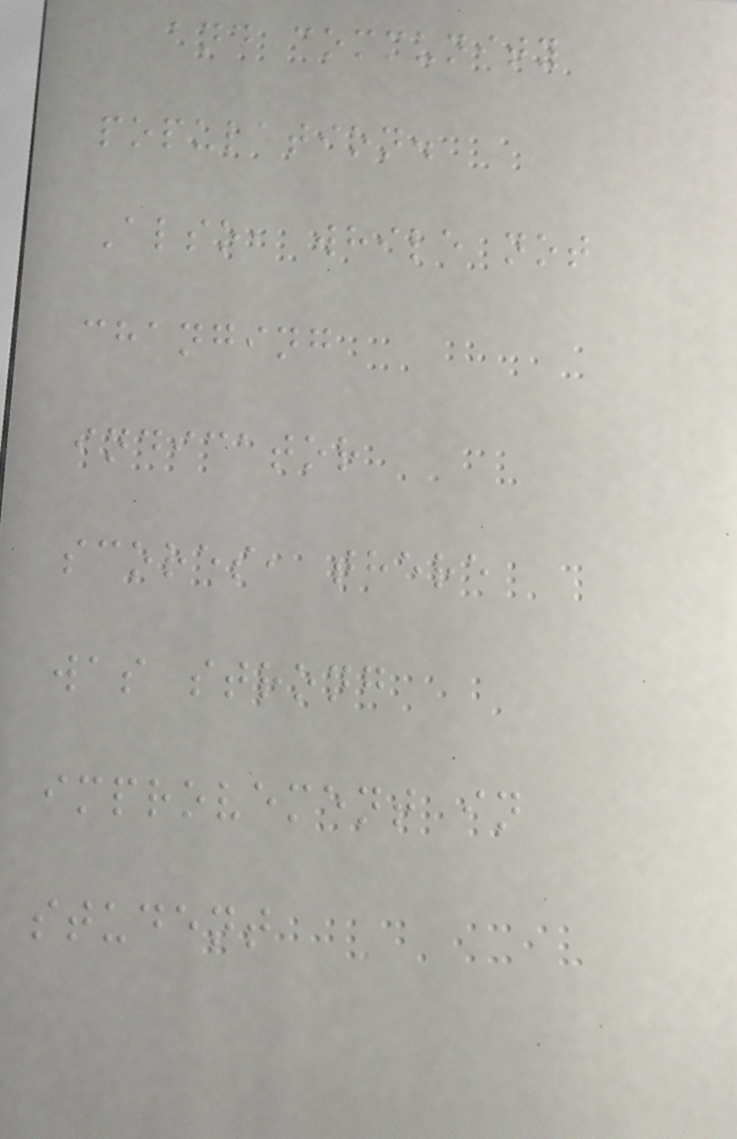and community
population.
Also, while not
changing
indicator
scores, there
was strong
improvement in
student
